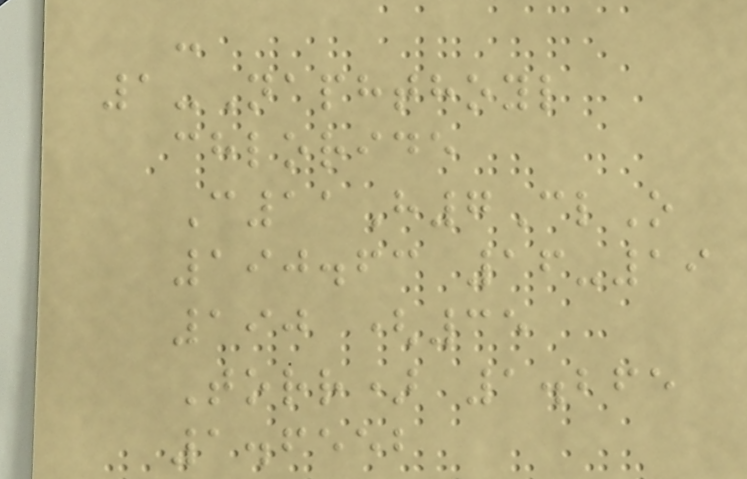-
1-Naphthoyl
chloride
C11H7ClO
190.63 16-19
190 (35
Torr) 1.265
1.6552
